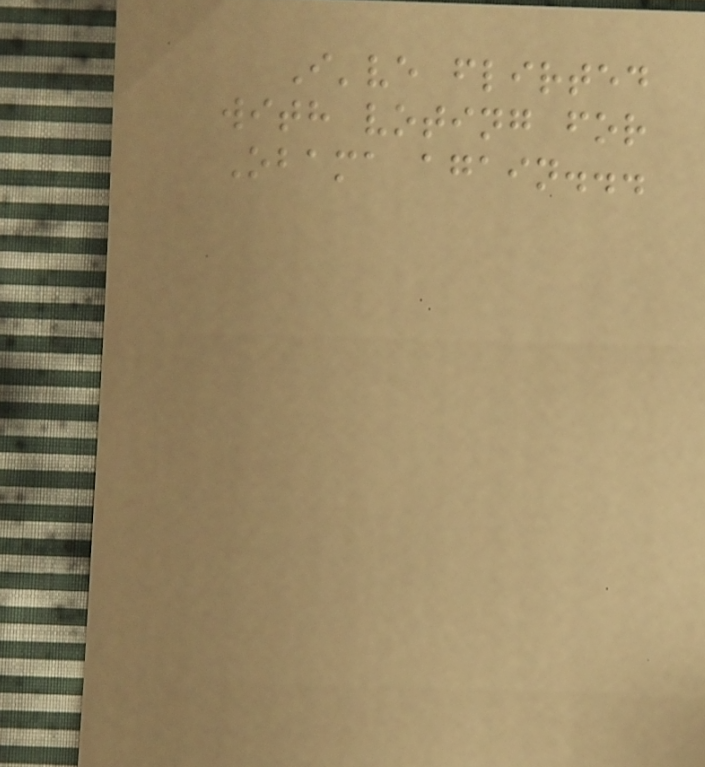I've flirted
with voting for
Obama again...
